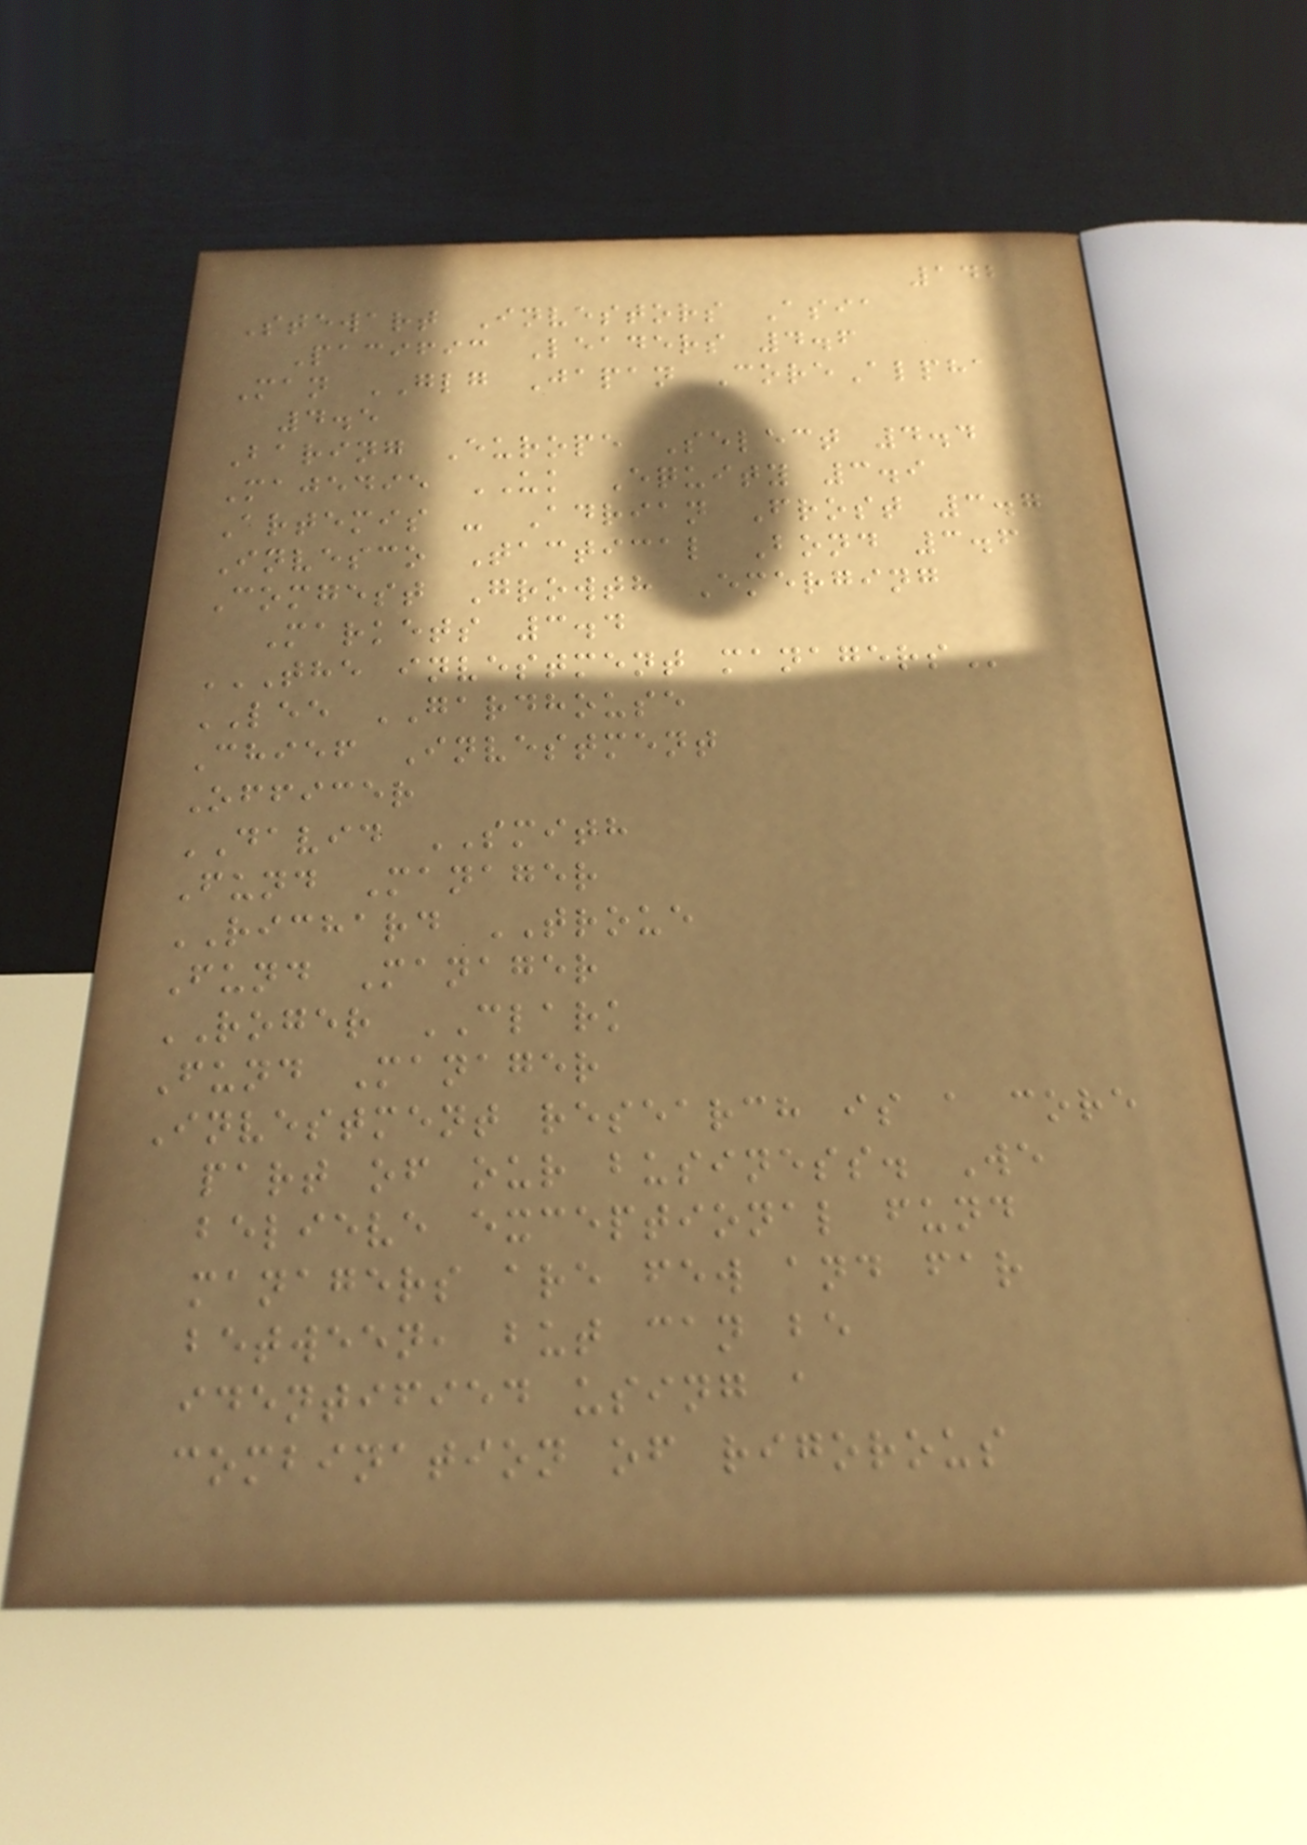142
Stewart Investors Asia
Pacific Leaders 4.6
Man GLG Japan CoreAlpha
4.5
Baring Europe Select 4.4
Majedie UK Equity 3.9
Artemis - Adrian Frost 3.7
Invesco Tactical Bond 3.6
Comgest Growth Emerging
Markets 3.4
THE INVESTMENT MANAGERS
LEE GARDHOUSE
Chief Investment
Officer
DAVID SMITH
Fund Manager
RICHARD TROUE
Fund Manager
ROGER CLARK
Fund Manager
Investment research is a core
part of our business. We
believe exceptional fund
managers are few and far
between, but can be
identified using a
combination of rigorous
